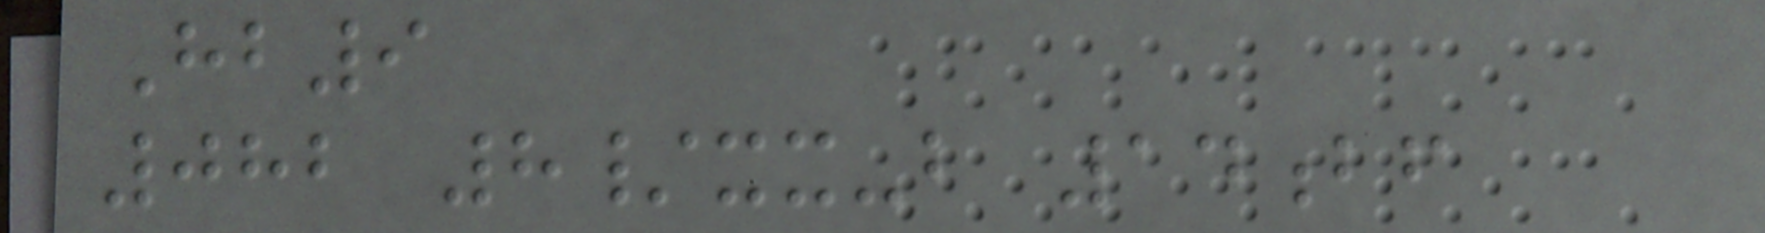Hb9
082 8/xx-b 14bf
